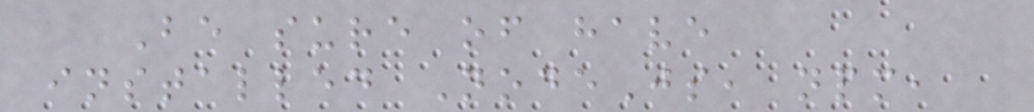Be sure of have
installed NodeJs, npm,
